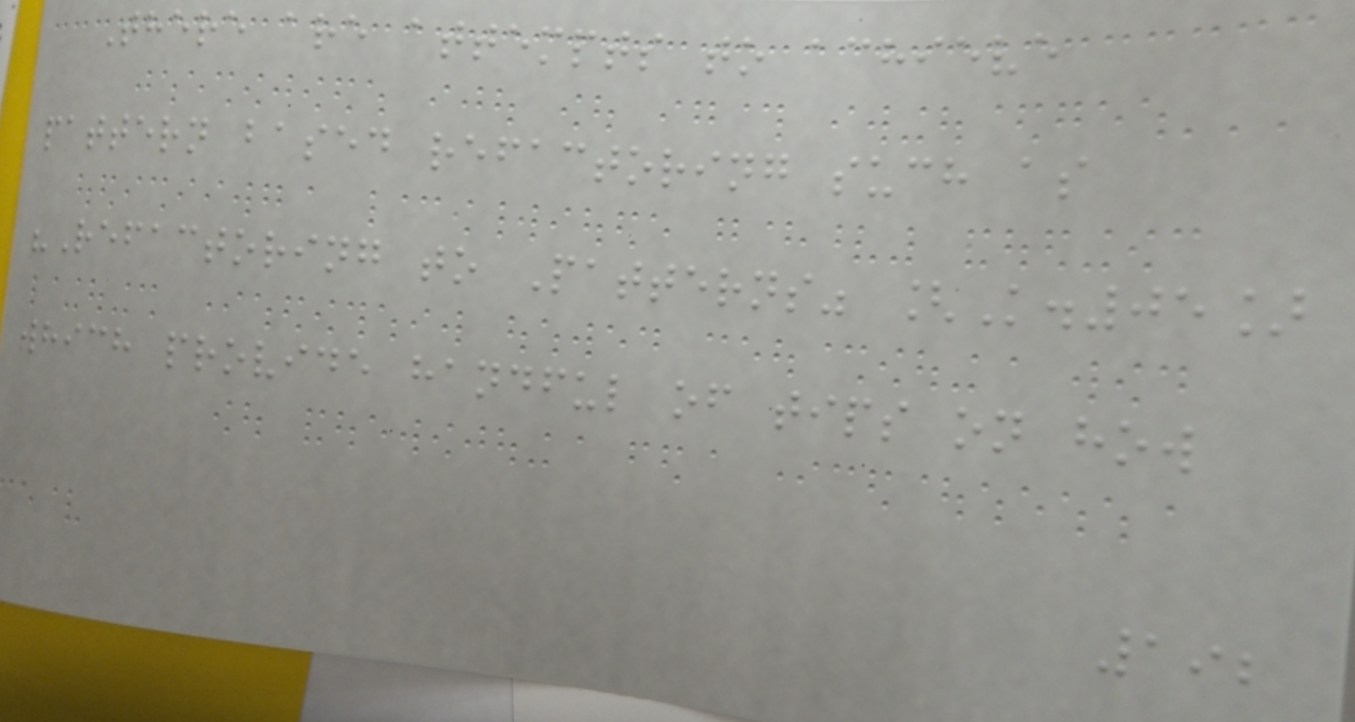There are attempts to achieve
pattern based refactoring such as
"Refactoring to Patterns" [K.05]
which provide handful of tips on how
192
